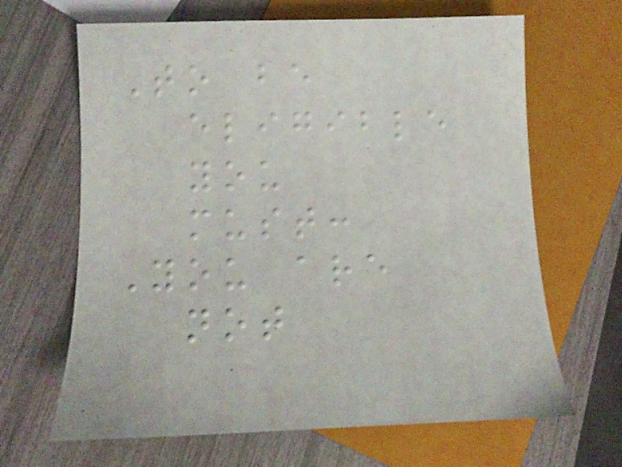To be
eligible
you
must:
You are
not
